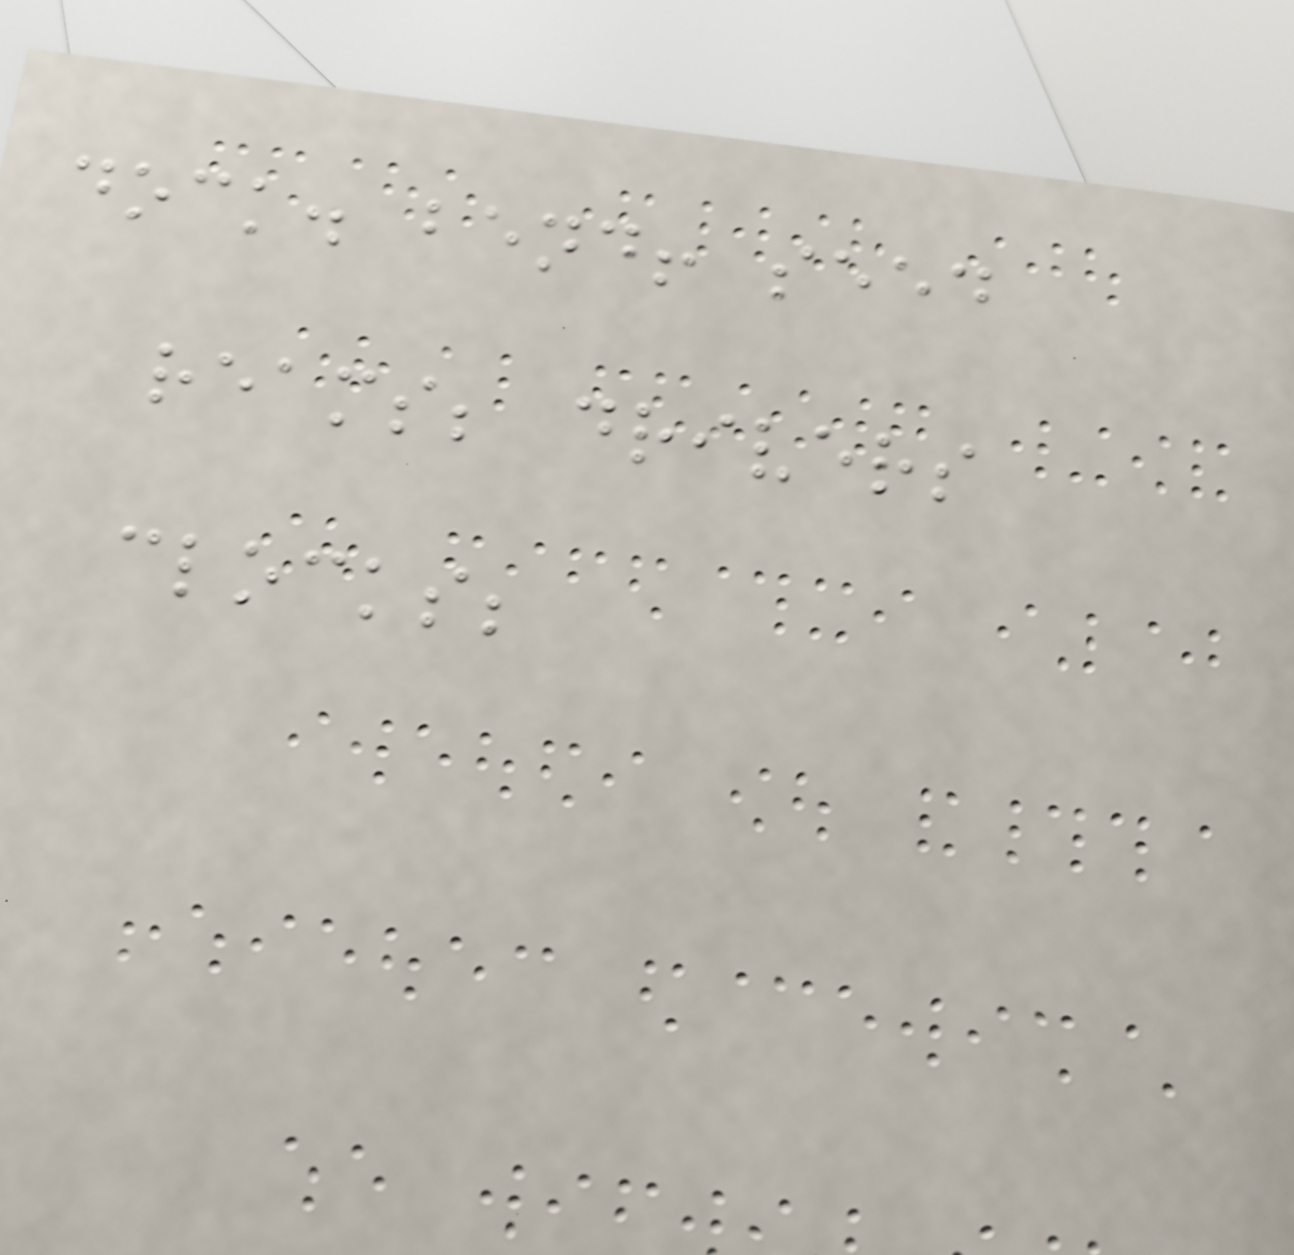dock. bend! seed
reams; drivers
clocks;
